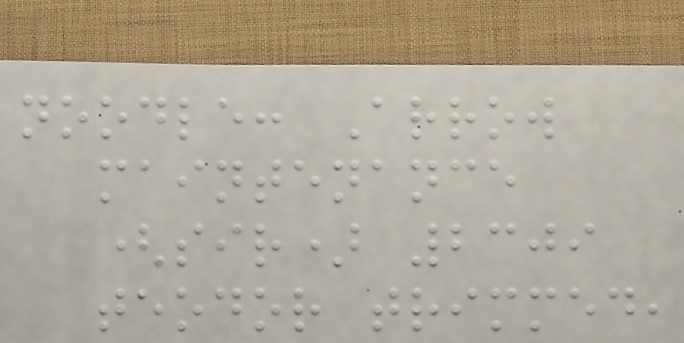noodle: Arrow
maintenance
(sir) 2309
teodor trimmed,
